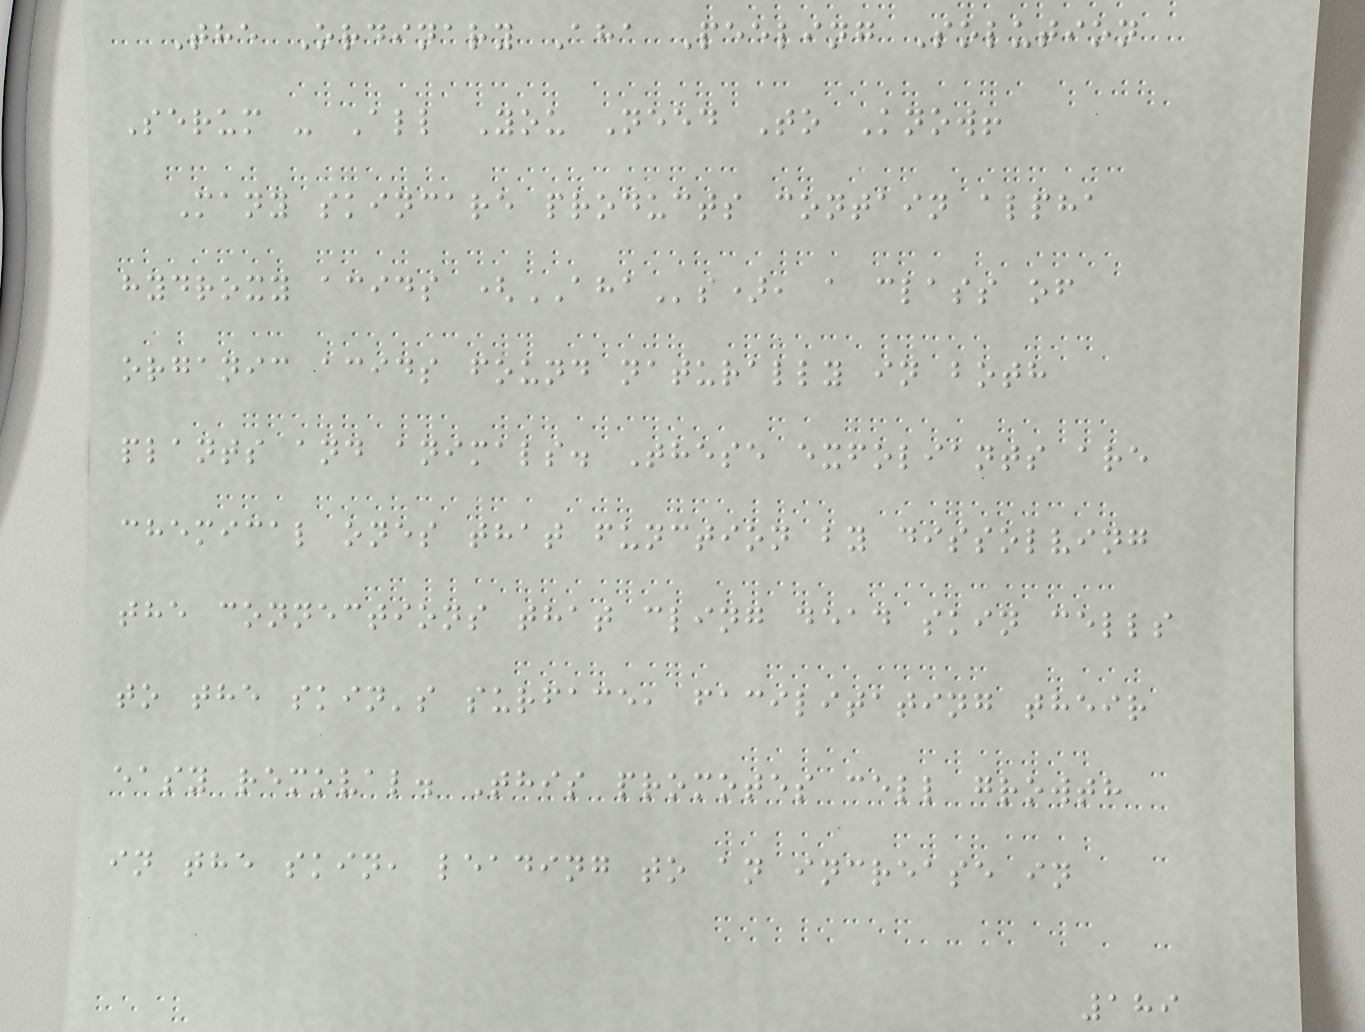The Ordinary Aha Peeling Solution
Serum - All You Need To Know!
Many skincare products contain alpha
hydroxy acids (AHAs), a class of
organic acids found naturally in both
plants and animals. These exfoliants are
chemical ones that function by dissolving
the connections that cling dead skin cells
to the skin's surface, facilitating their
easy removal. This promotes cell growth
in the skin, leading to an increase in
189
